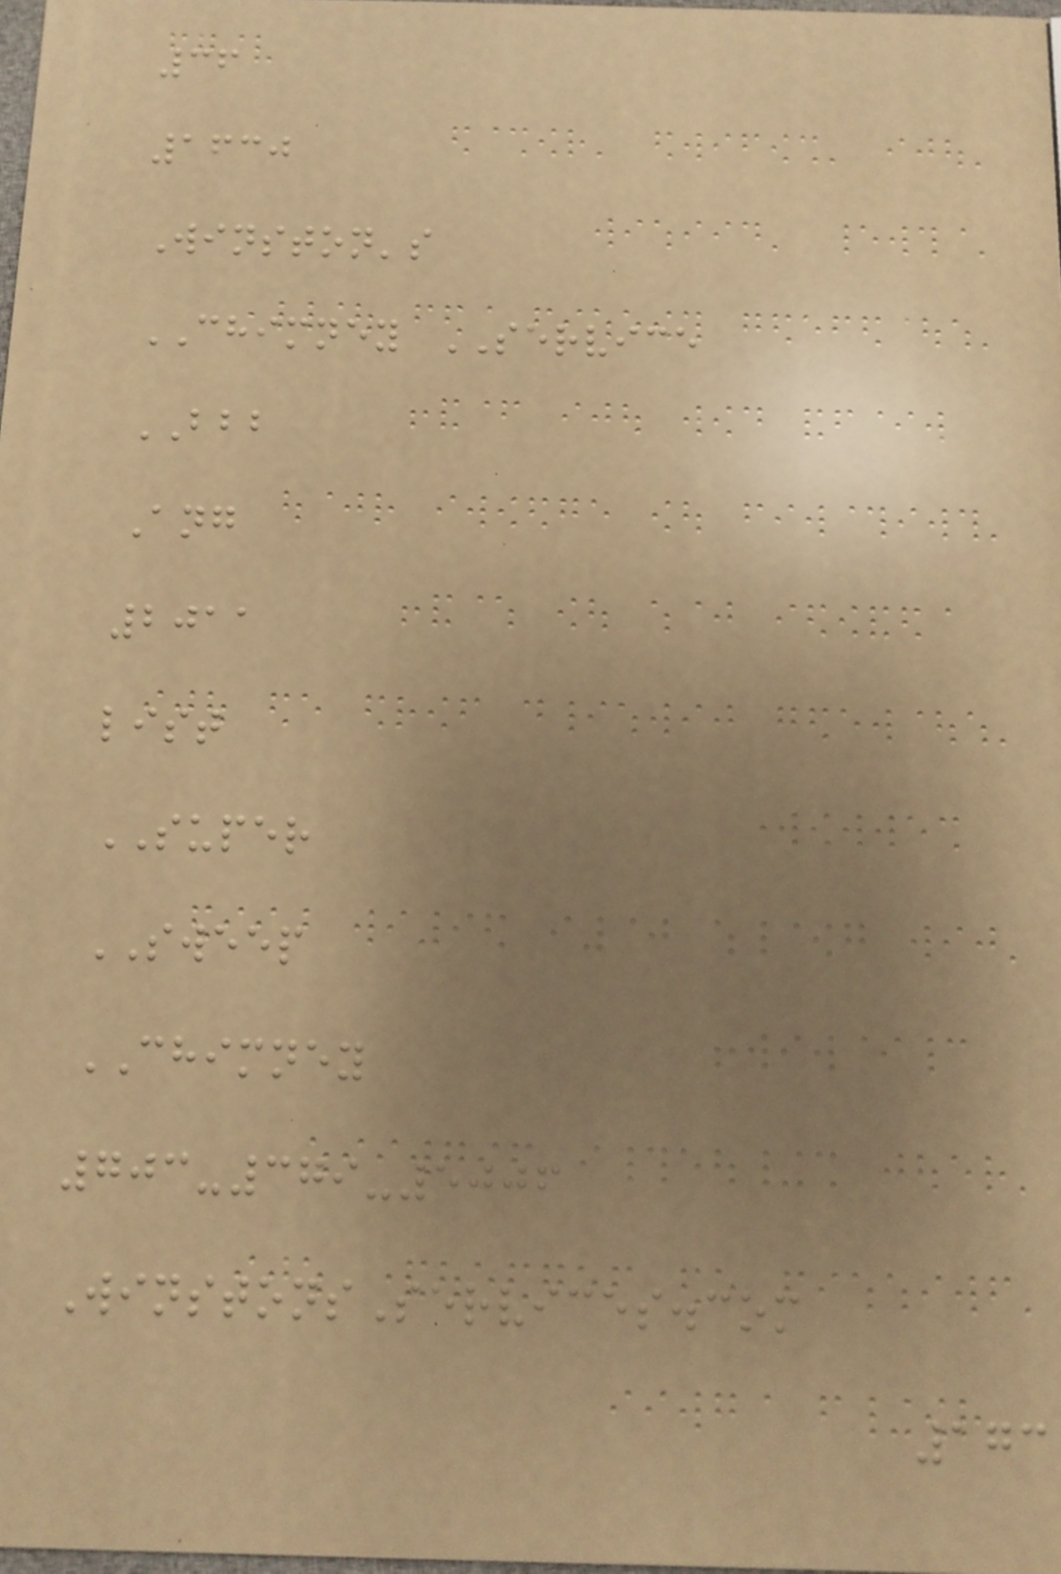36
1630
Winston's
CHIMNEY SERVICE
BBB
Ang
2011
list
SUPER
SWEEP
CHIMNEY
703-379-5006
WinstonsServices.com
173
